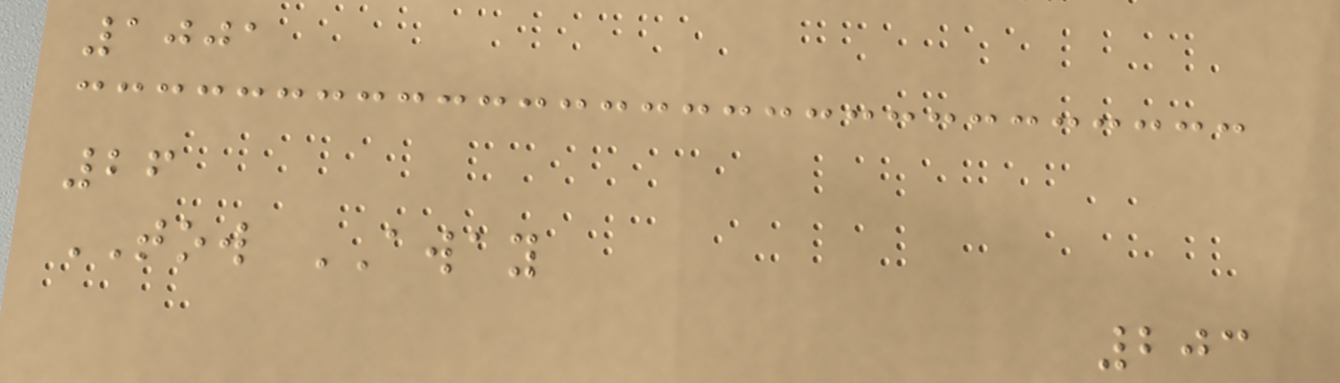1001
26
TOW AWAY
203
